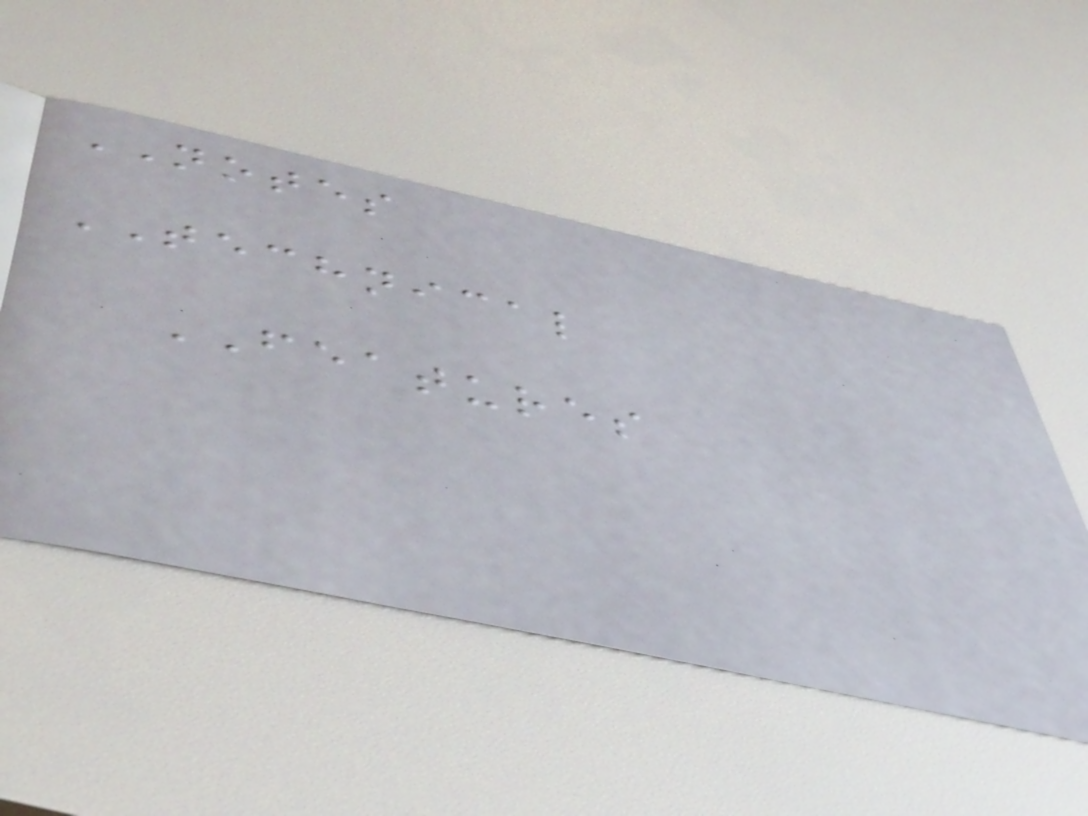NOTES
TECHNICAL
FEATURES
